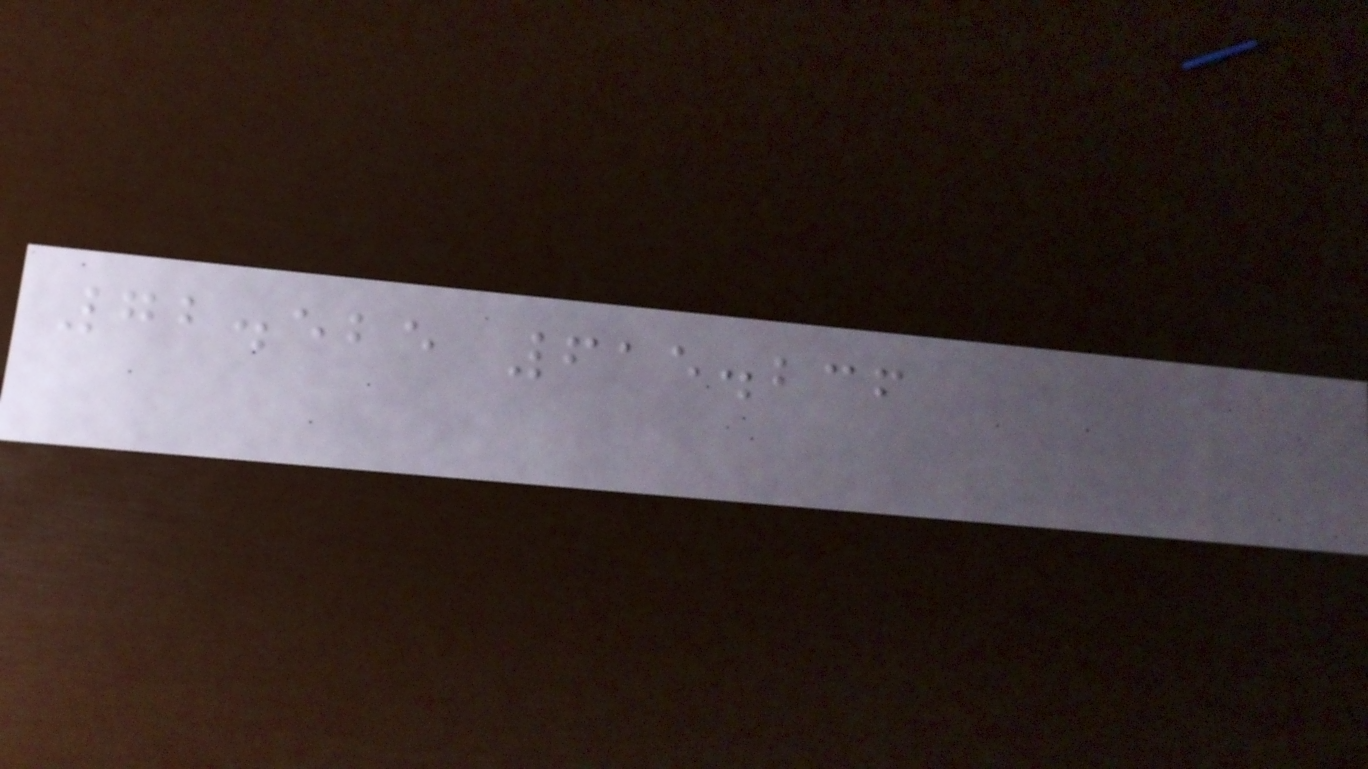72.525 615.236
